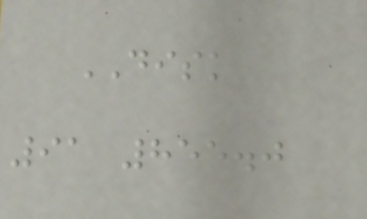DISK
91 855.0
